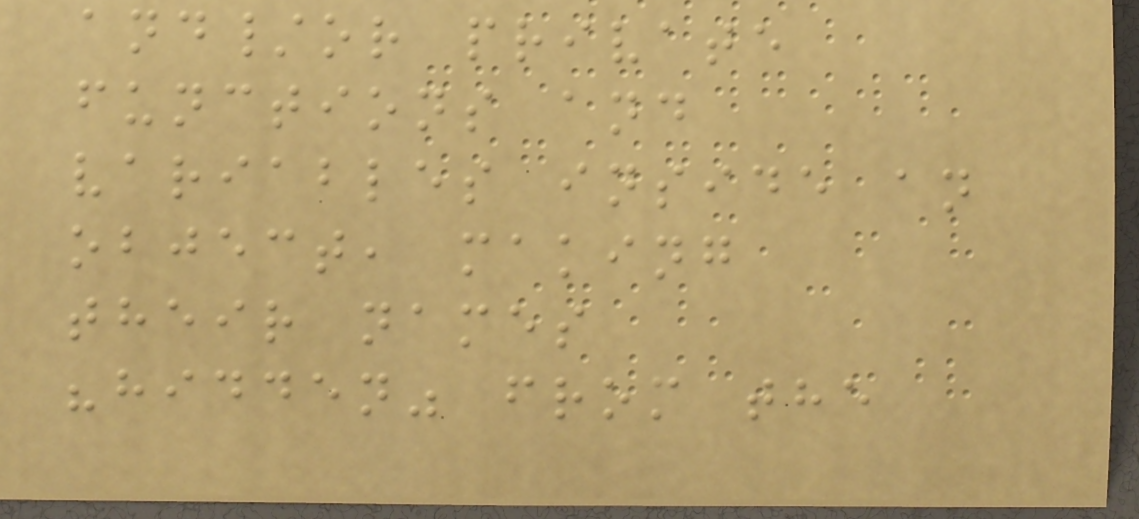and/or private
functions and
variables inside an
object, making
their names
"hidden" from the
